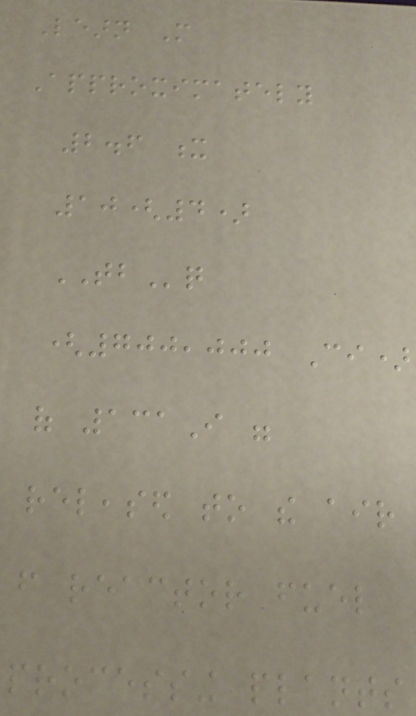Learn More
Approximately
2.6 x
10(4)
TBq
(700,000 Ci)
of 131I were
released to the air
from reactor fuel
processing plants
